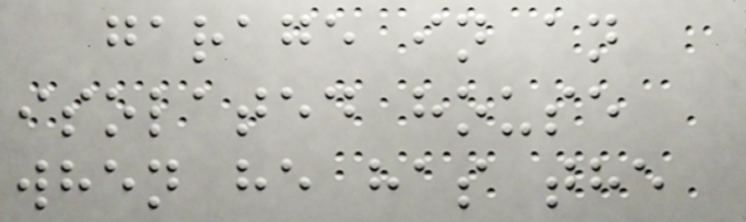garage in an
isolated house
when he has the
